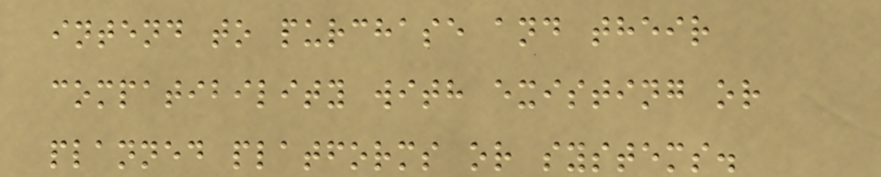intend to purchase and their
compatibility with existing or
planned platforms or systems.
